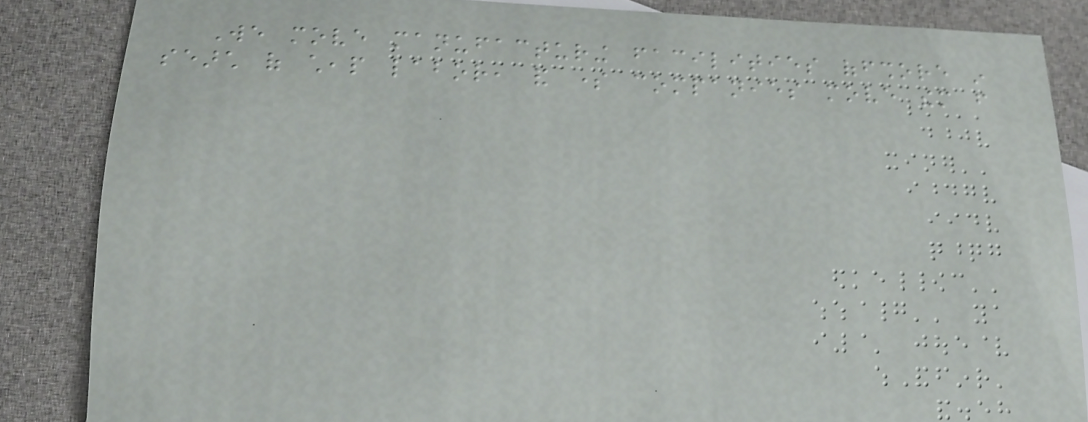We move manufacturing facilities offshore in
search of cheap labor, and some companies move them from
